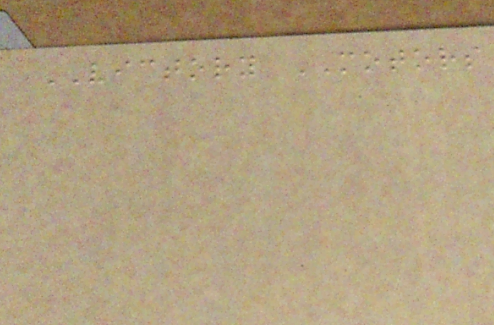VICTORY MOTORS
